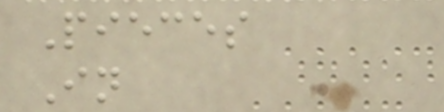Pieces
In
